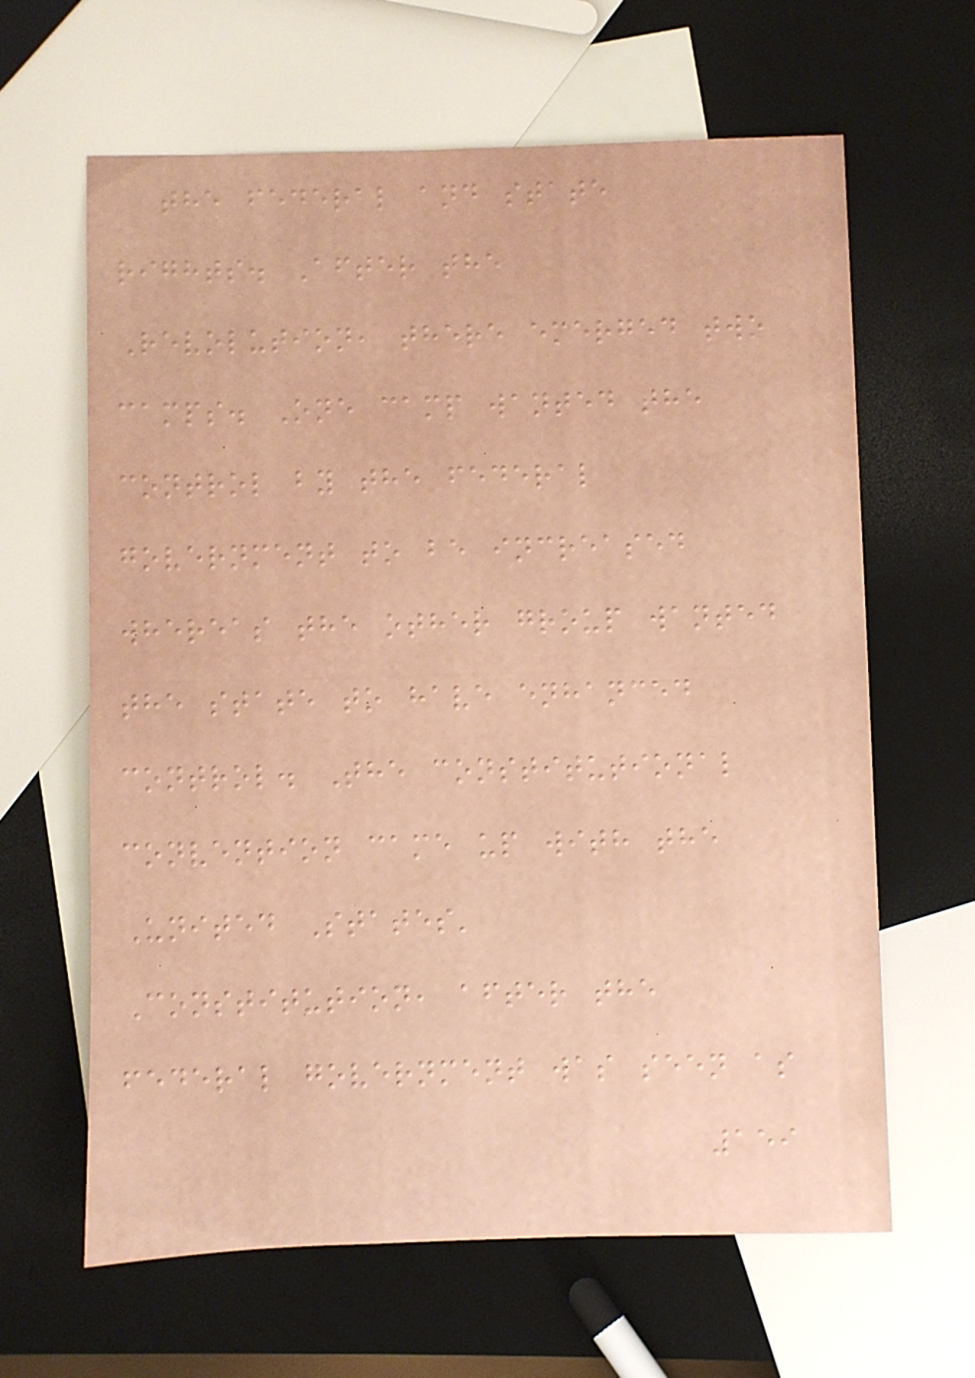the federal and state
rights. After the
Revolution, there emerged two
camps. One camp wanted the
control by the federal
government to be increased
whereas the other group wanted
the state to have enhanced
control. The constitutional
convention came up with the
United States'
Constitution, after the
federal government was seen as
159
